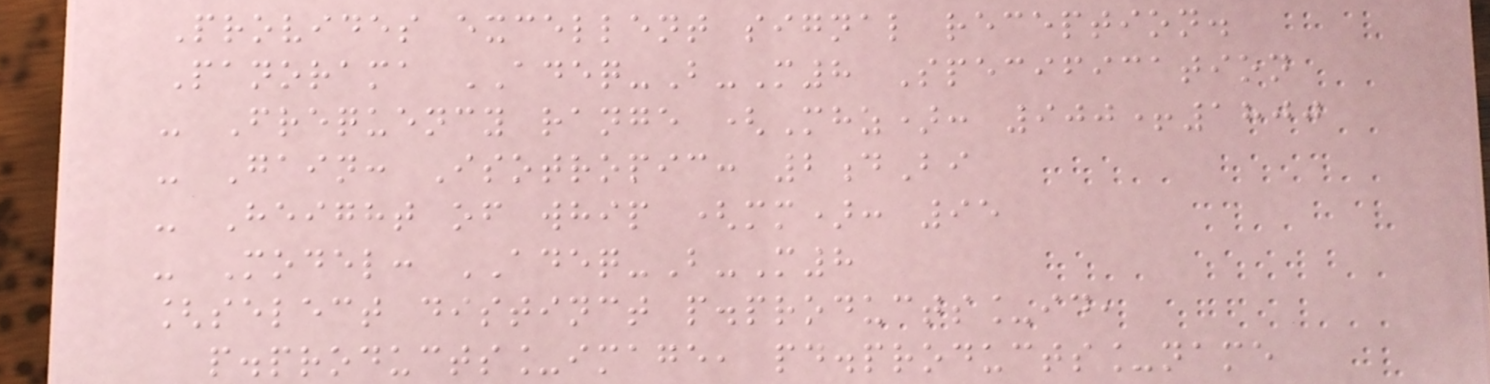Provides excellent signal reception.
Panorama ADEQ-B-M8 Specification
- Frequency range (Mhz): 900+1800
- Gain: Isotropic: 2dBi
- Height of whip (mm): 95
- Model: ADEQ-B-M8
[select distinct p.products_id,
p.products_image, pd.products_name
